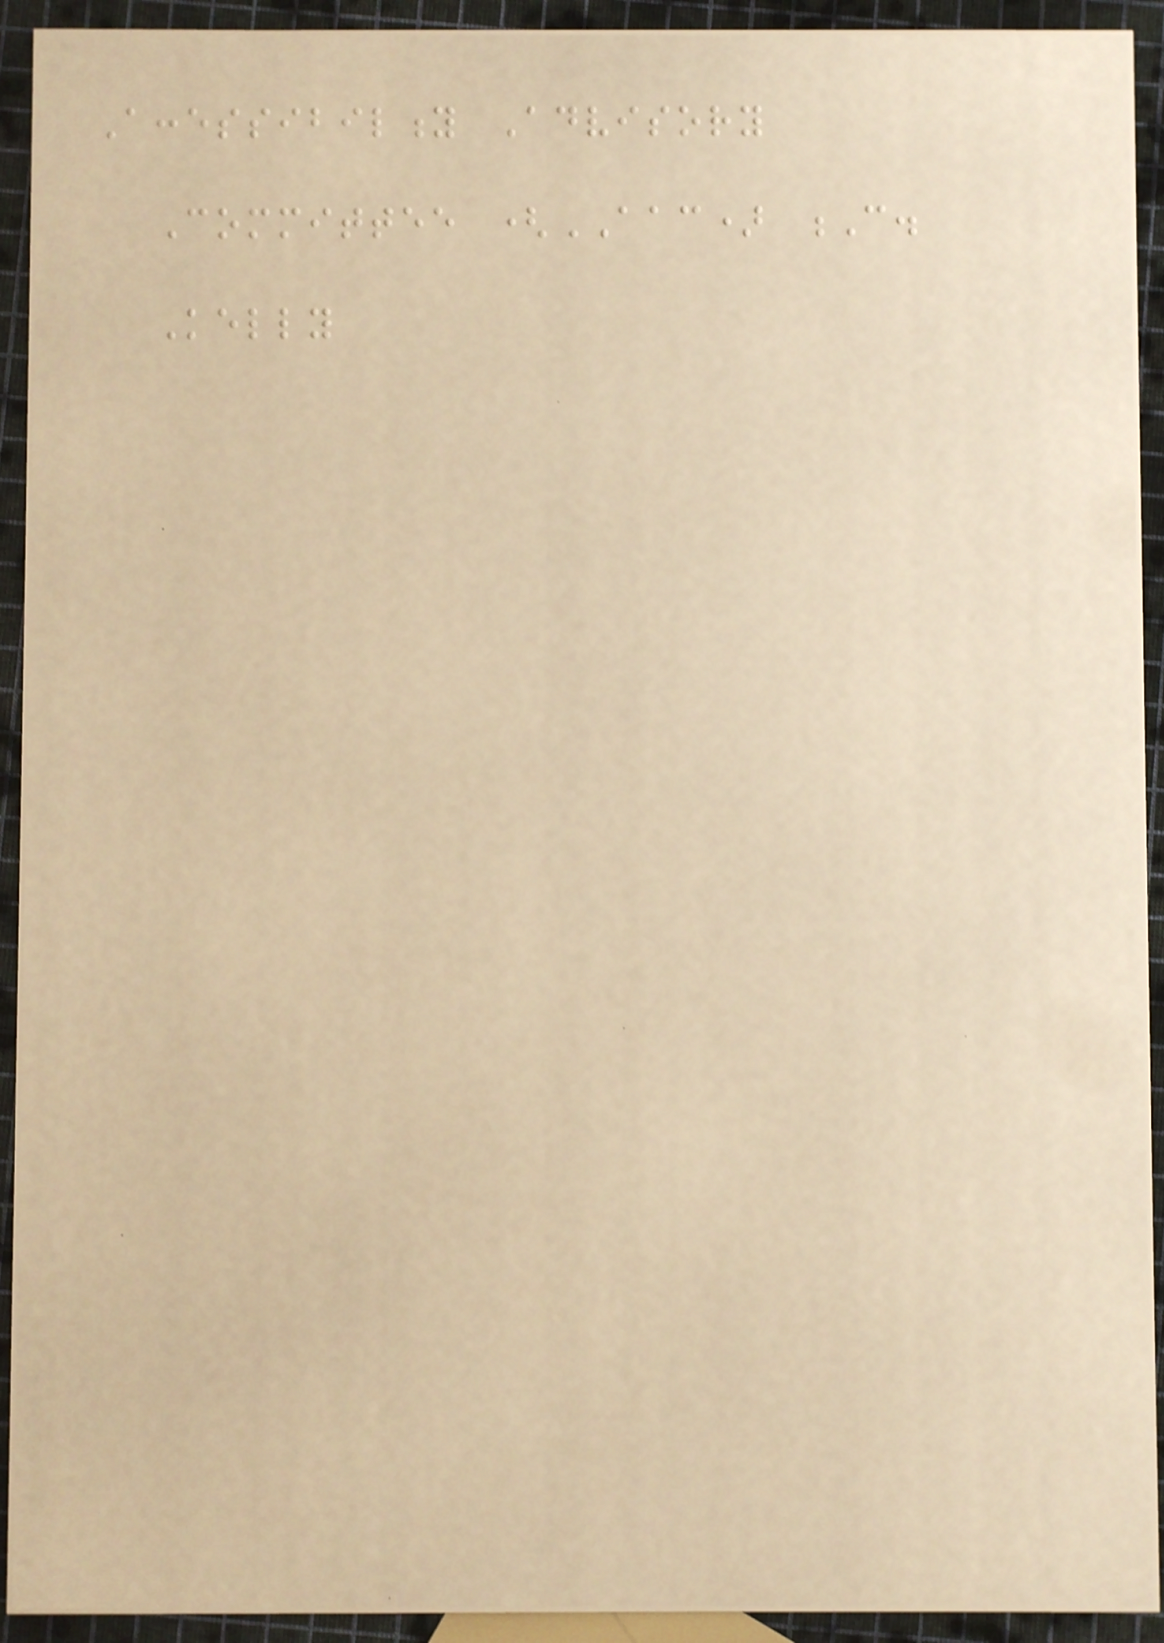Accessibility Advisory
Committee (AAC) C.
Kelly
